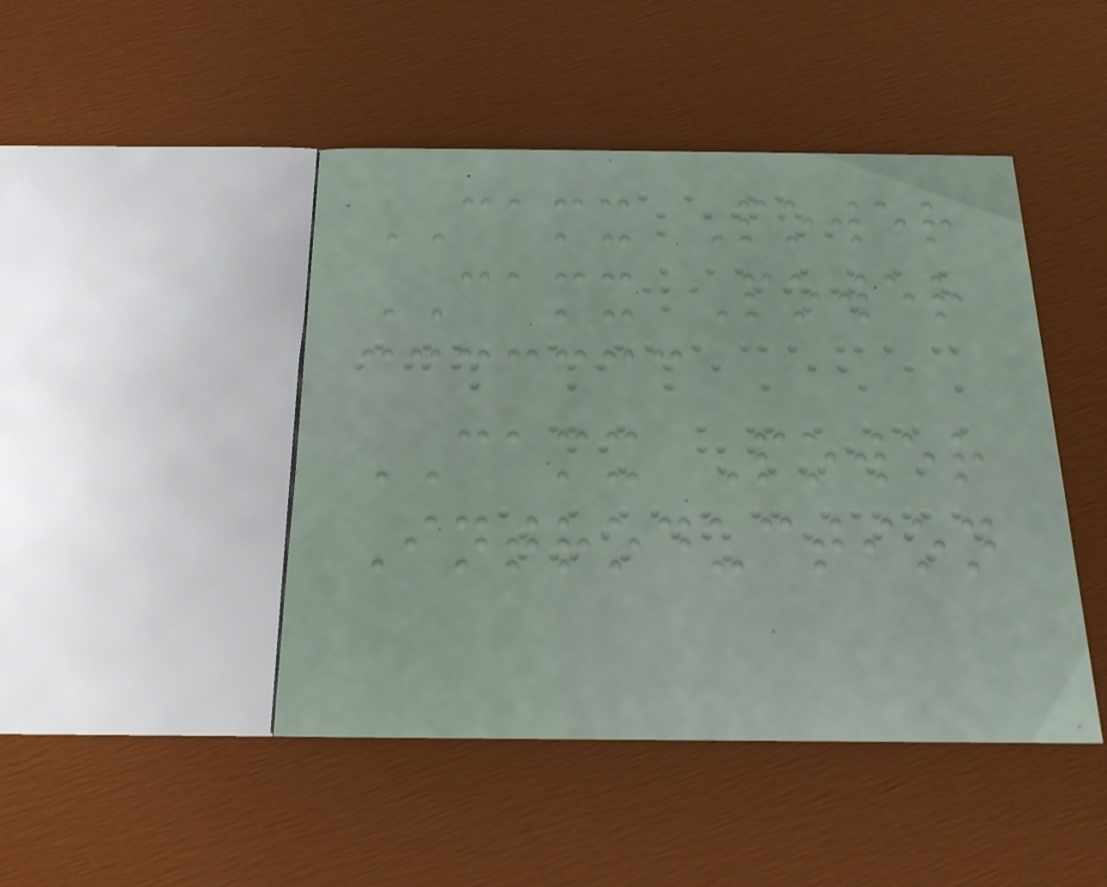CAMX Power
CAMX Power
CAMX Power
Introduction
